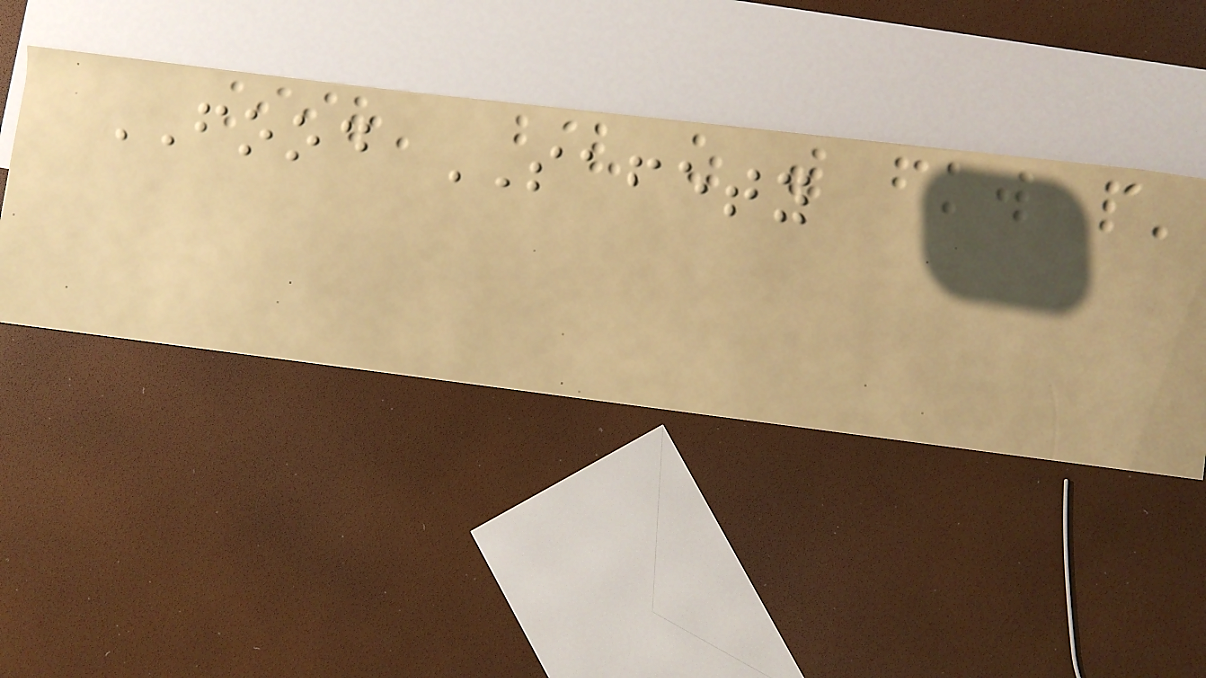FOOD SAFETY
